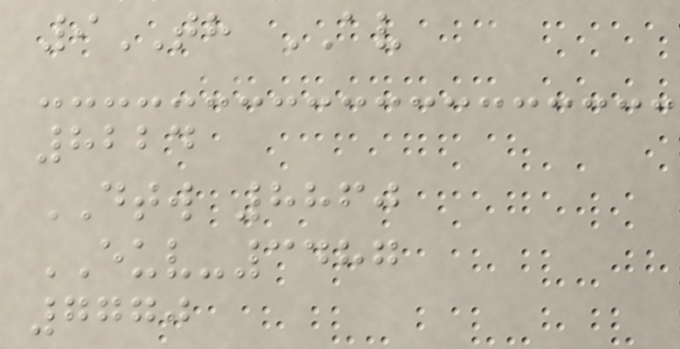9TH AV
8224
DTW 8860
EUV-3487
7770
